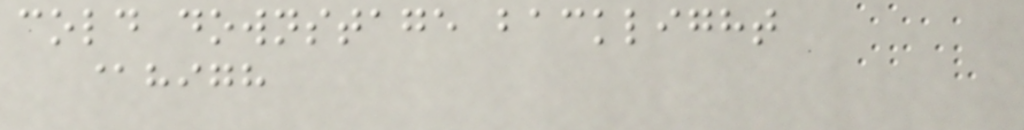cold downstage backlight
@high
